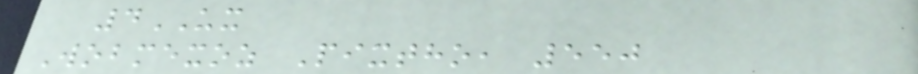4UX
Wobmexoz Pixtho, 550
